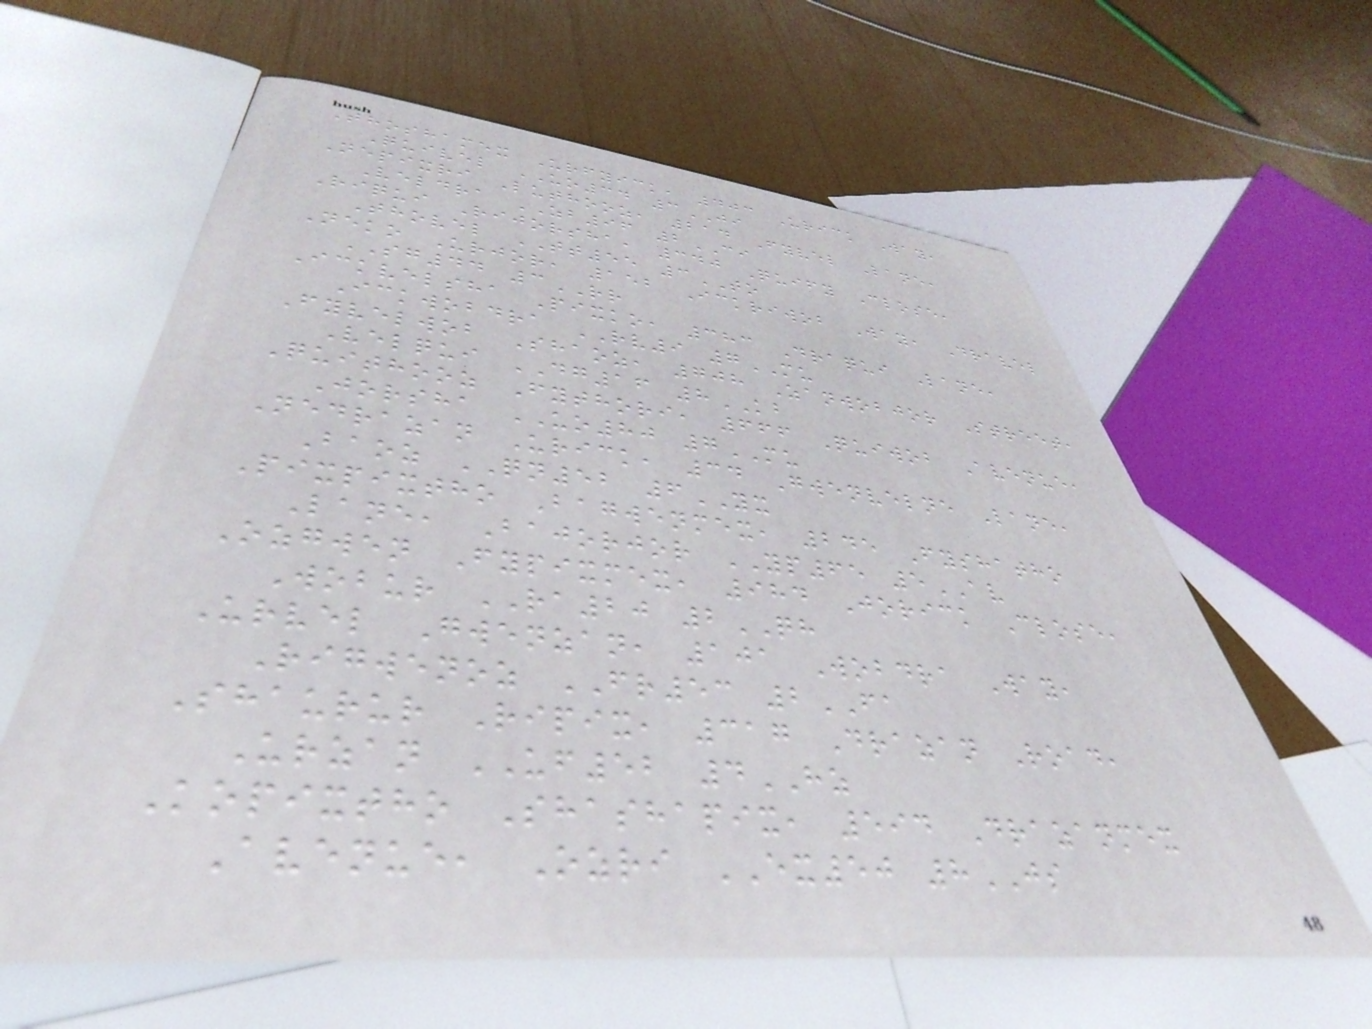Thoshamex Urfyick, 403 Urick Way,
Quivel UO34 3JI
Nepixri Luthooz, 214 Fyvel Lane,
Veldra ZB96 2CI
Riqui Rijorsha, 340 Quify Close,
Thovel TT55 3TO
Neko Urjor, 152 Ickriwob Way, Dravel
SG44 3RR
Ickvelsha Pixko, 383 Draqui Lane,
Ickwobdra RV9 7MU
Fyvelwob Shaoz, 708 Zanwobjor Street,
Velqui DG16 8KB
Quithooz Fythori, 666 Quiwob Avenue,
Jorsha UO80 7MU
Nedrazan Urick, 34 Gwenvelne Lane,
Baoz QN52 6YX
Pixpixtho Bagwenmex, 245 Fyshatho
Lane, Bajorjor YP65 5AV
Ozgwen Fypixmex, 984 Jorick Close,
Wobur RA20 2QH
Urvel Gwenzan, 101 Wobdra Way,
Rigwenoz FR53 2FA
Shaurur Ripix, 317 Drazan Road,
Urzan UF52 4HZ
Kopixtho Shashapix, 594 Drazanmex
Avenue, Ozri EX50 8JS
